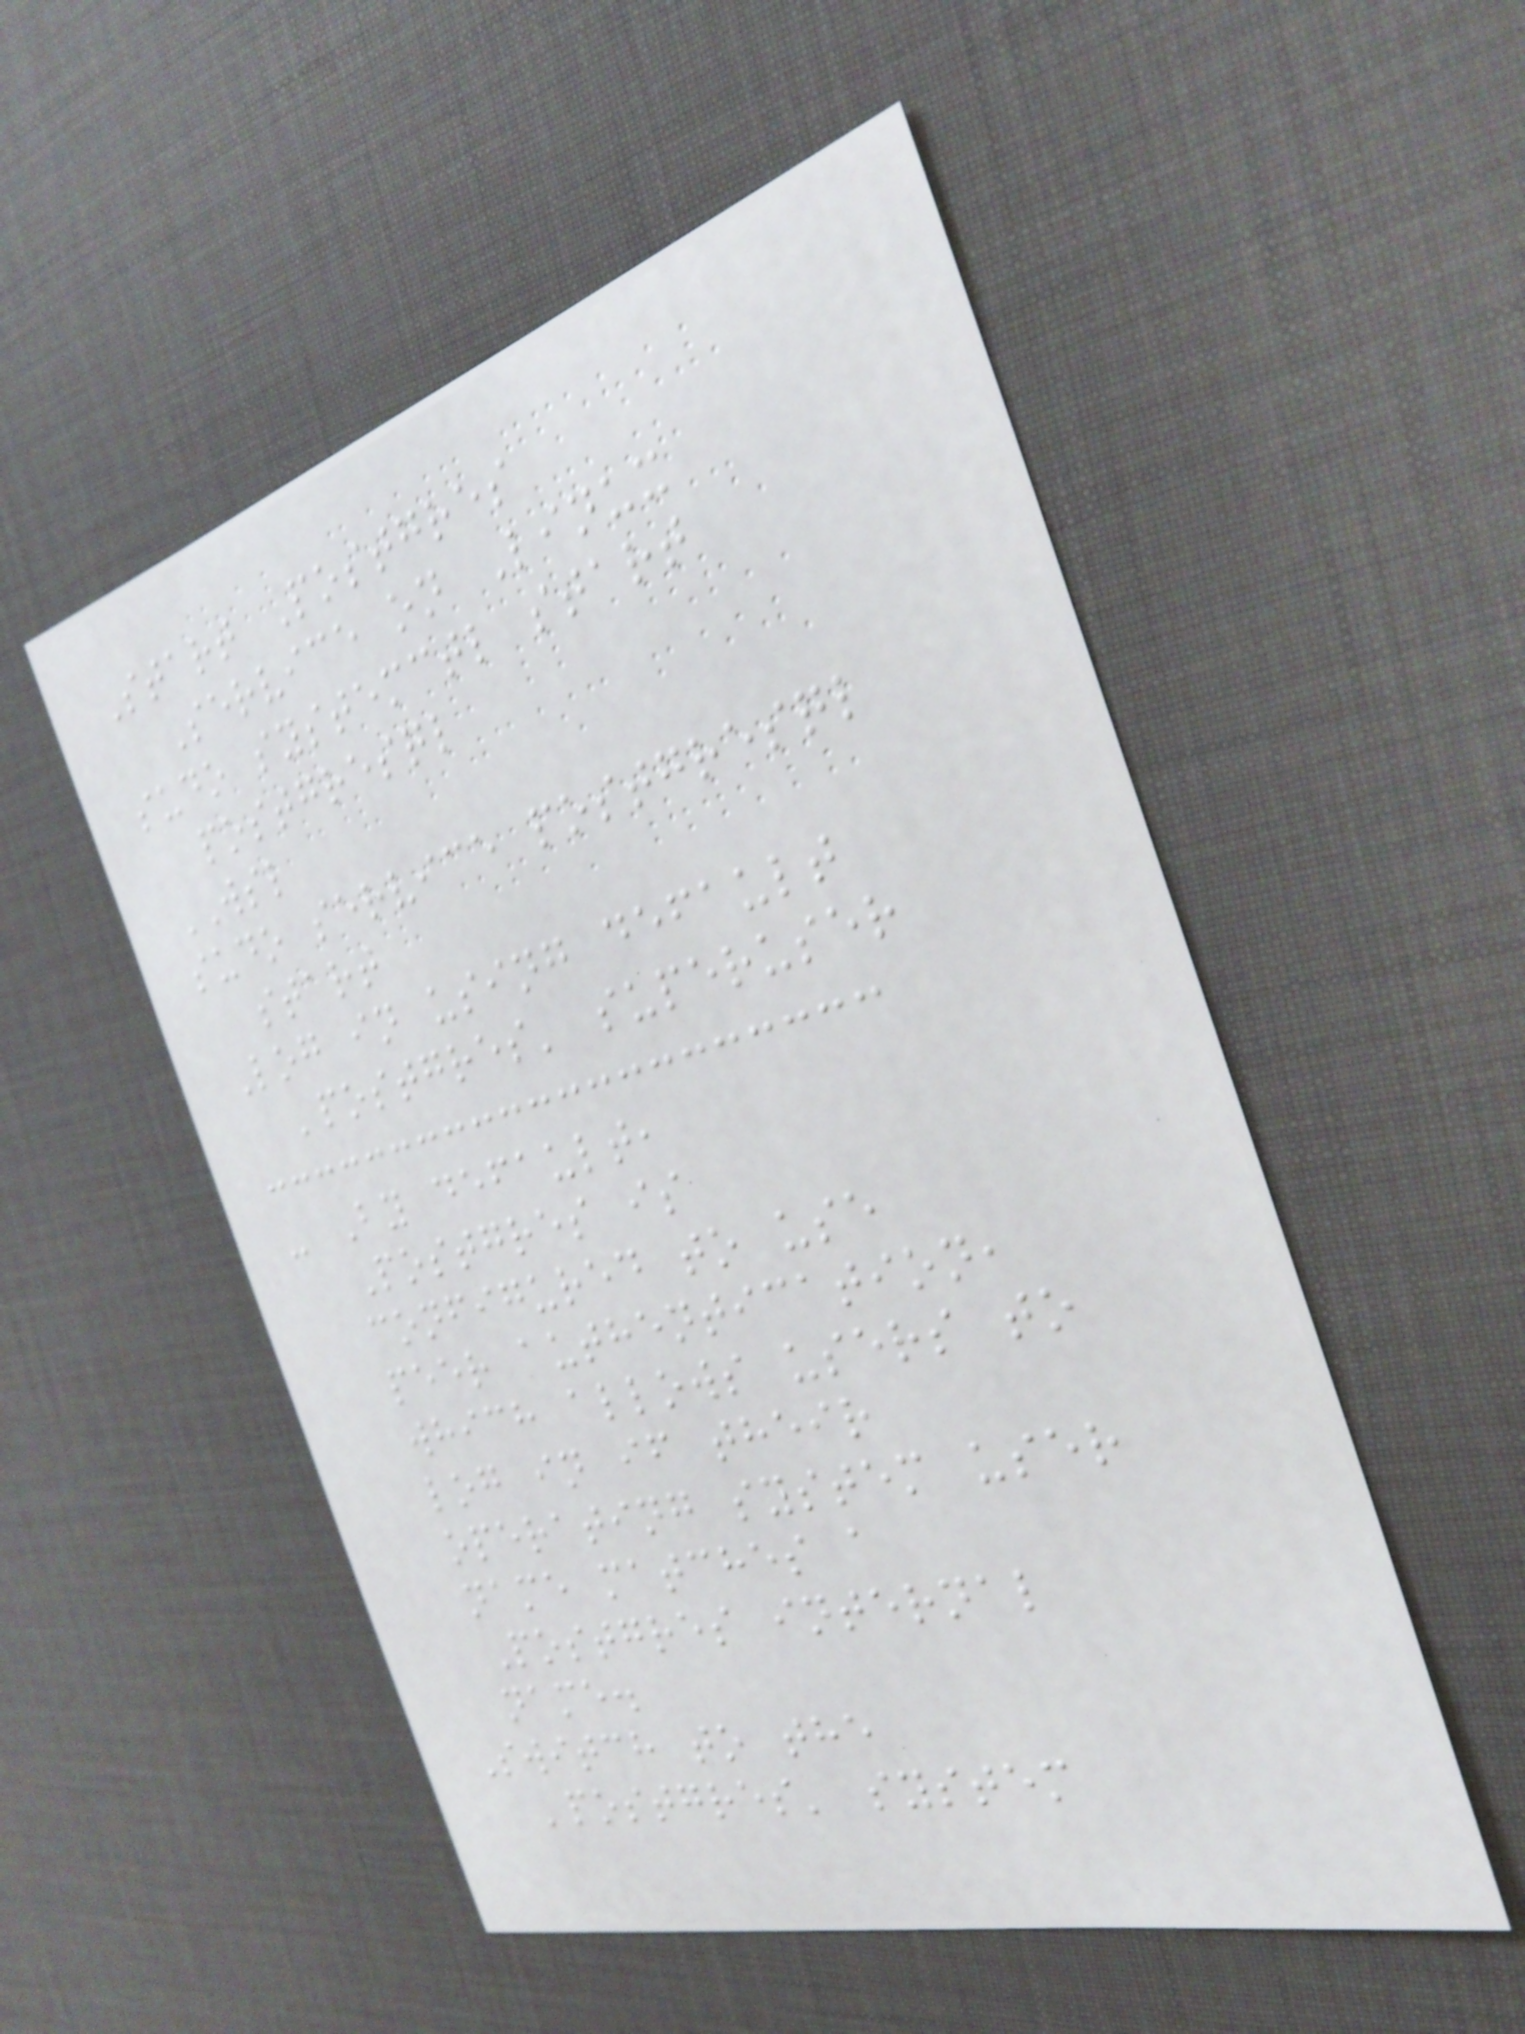Start Postgres
Service on Linux
sudo systemctl start
postgresql
WSL
sudo service postgresql
start
Log in using default
'postgres' superuser
- By default,
Postgres is
configured to use
peer authentication,
which allows users to
log in if their
operating system user
name matches a
Postgres internal
name.
Switch to the
'postgres' system
